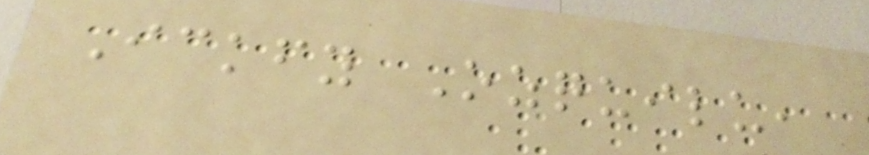Ickfy Ozquilu,
